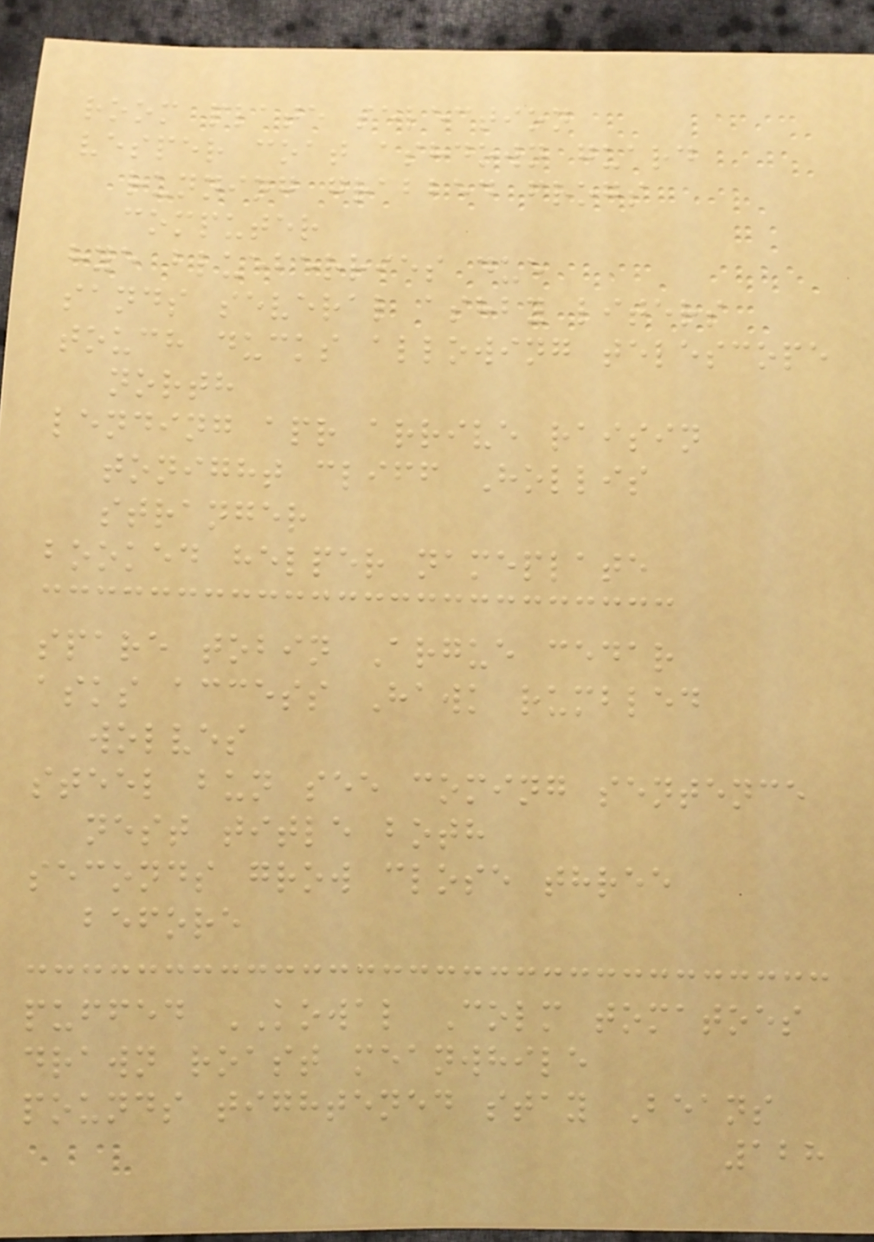room plate selection
vesper coat ashdown guard
running grabbed frogs
computer
hye blueberries due
sands several ashby liters
touch ducks allowing telescope
north
lending apr arrive raisin
tonight cliff Hollis
stranger
booked helper nameplate
spare tobin Argue cedar
asks access Hawk rumbled
wolves
steel bun see coming sentence
nest title both
seconds grow close three
before
puffed KOWAL Colm tomatoes
drawn roast meanwhile
pounds tightened stay Beans
128
